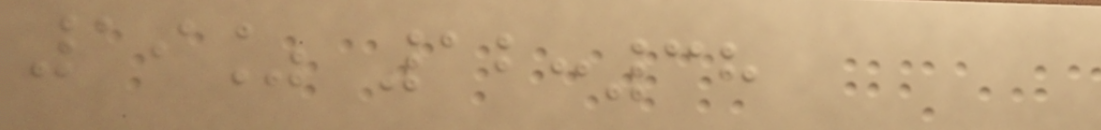19% 12:38
